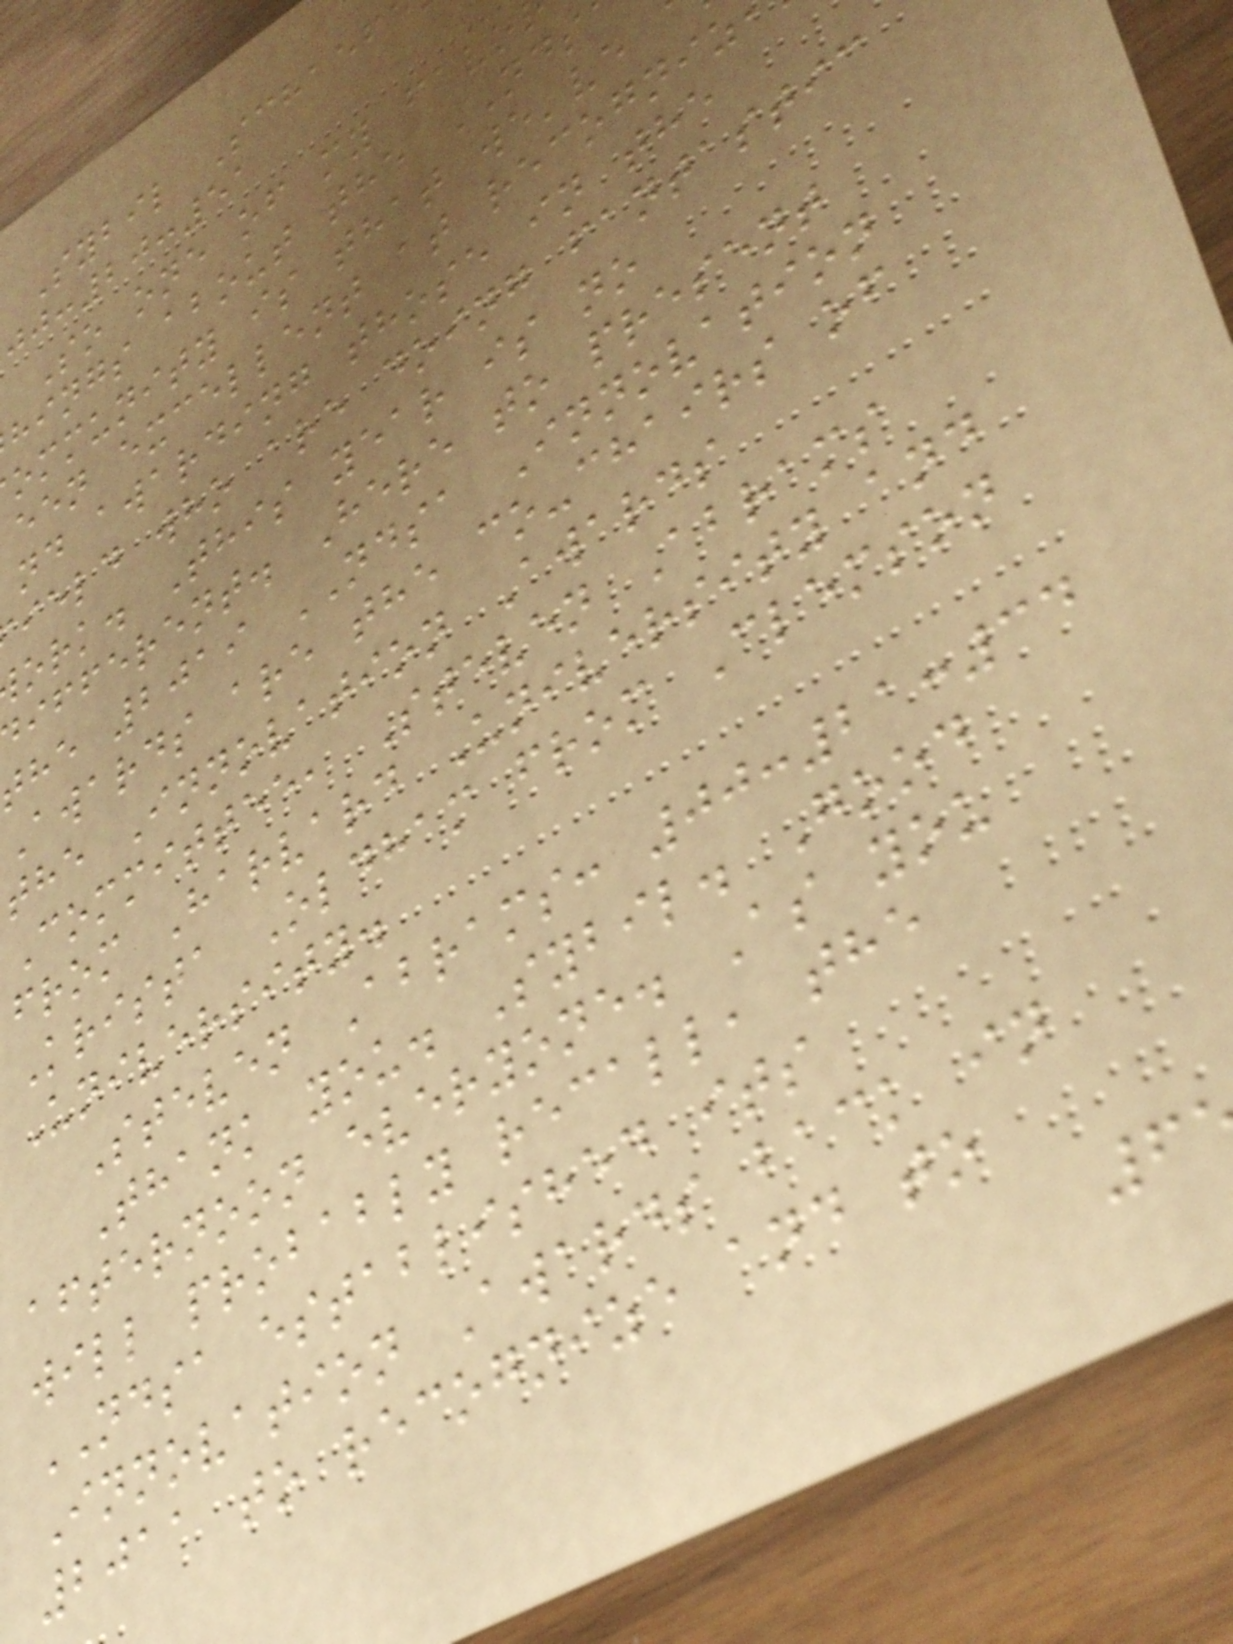Sybil Schaef
:20:51
So one of my favo
hings about the NDS
ommunity is that we've
een excellent at recogniz
nd awarding those in the
ield who are doing fantastic
ork. This year is no
ifferent. Here to present
the 2019 NDSA Innovation
Awards are the co-chairs of
the Innovation Awards
Committee, Steven Abrams
from Harvard University and
Krista Oldham from Clemson
University.
Steven Abrams: 00:21:34
Thank you. Sybil. Good
afternoon everyone. As you
will probably recall, the
NDSA established its
Innovation Awards back in
2011 to recognize and to
